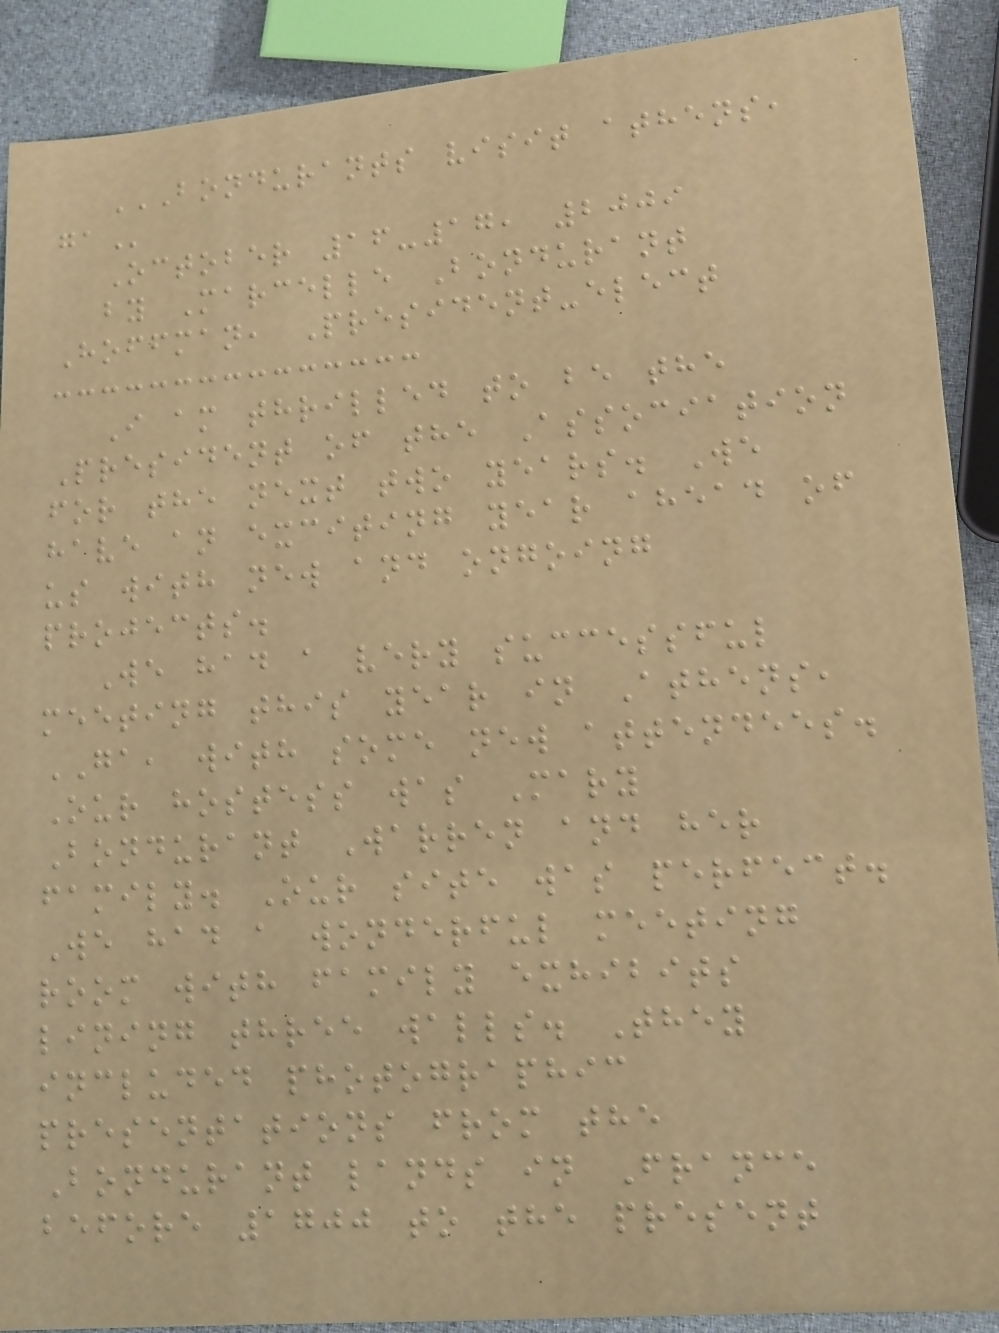BONDURANTS VISIT ATHENS,
GA
October 16-17, 2009
by Marcelle Bondurant
Hoffman, President-elect
I am thrilled to be the
President of the Association
for the next two years. We
have an exciting year ahead of
us with new and ongoing
projects.
We had a very successful
meeting this year in Athens,
GA, with some new attendees.
Our hostess was Mary
Bondurant Warren and her
family. Our site was perfect.
We had a wonderful meeting
room with family exhibits
lining three walls. They
included photographic
presentations from the
Bondurant lands in France
before 1700 to the present
